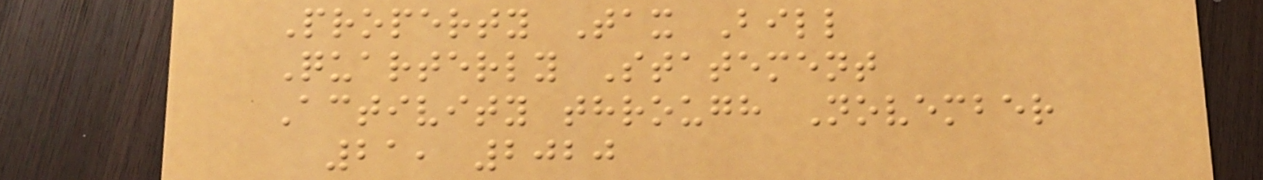Property Tax Bill
Quarterly Statement
Activity through November
21, 2020
